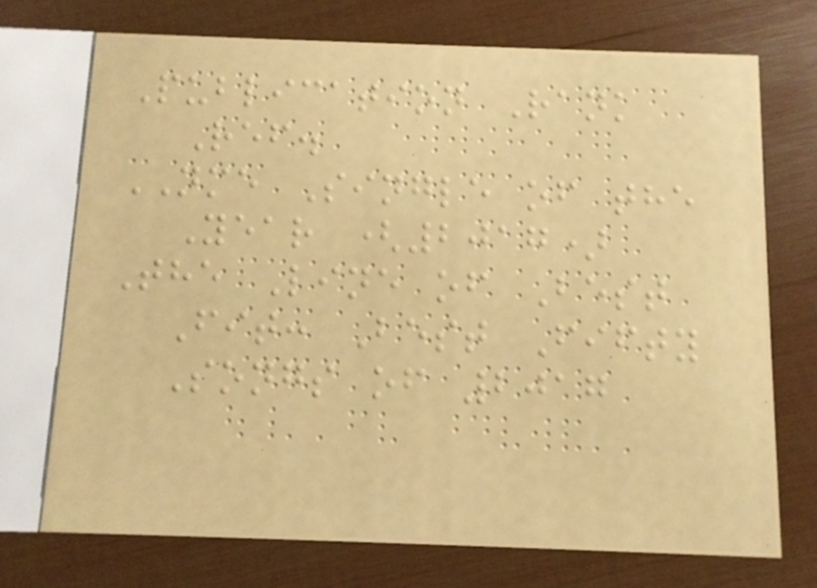Publication Rank
Ref.
NME Single of the
Year (2017)
The Line of Best
Fit: Best Fifty
Songs of 2017
